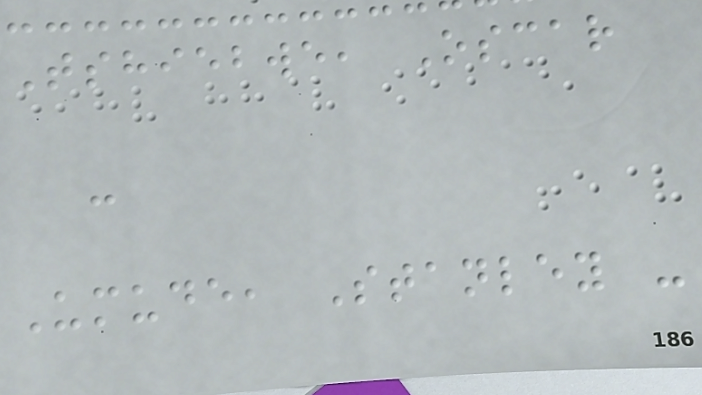Tshiebwe, Oscar
-
Umude, Stanley -
